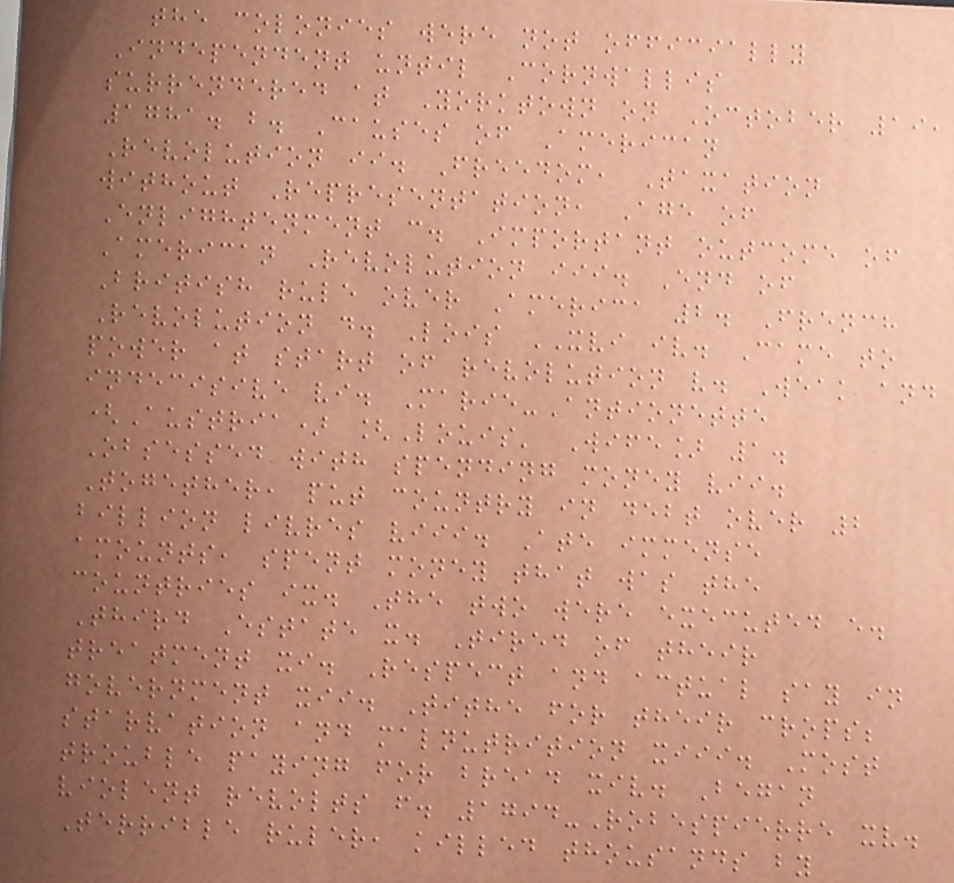the colonies were not officially
Independent until Cornwallis
surrendered at Yorktown on October 19,
1781. b. Causes of American
Revolution ii. Freedom, Taxation
without Representation, Age of
Enlightenment c. Important outcome of
American Revolution iii. End of
British rule over America 2. French
Revolution d. Lois XVI iv. Came to
power at start of revolution v. Weak and
indecisive vi. Marie-Antionette
(Austria) [Louis' Wife] 1.
Obsessed with spending money vii.
Together, put country in debt over 2
billion livres viii. Ate immense
amounts, spent money that was the
countries ix. The two were executed e.
Third Estate x. Tired of their
treatment xi. Respect and actual say in
government xii. Tithe for their crops;
starvation and malnutrition xiii. Most
trouble paying for bread xiv. Began
violent revolts f. 1794-Robespierre xv.
Terrible ruler, killed thousands by
